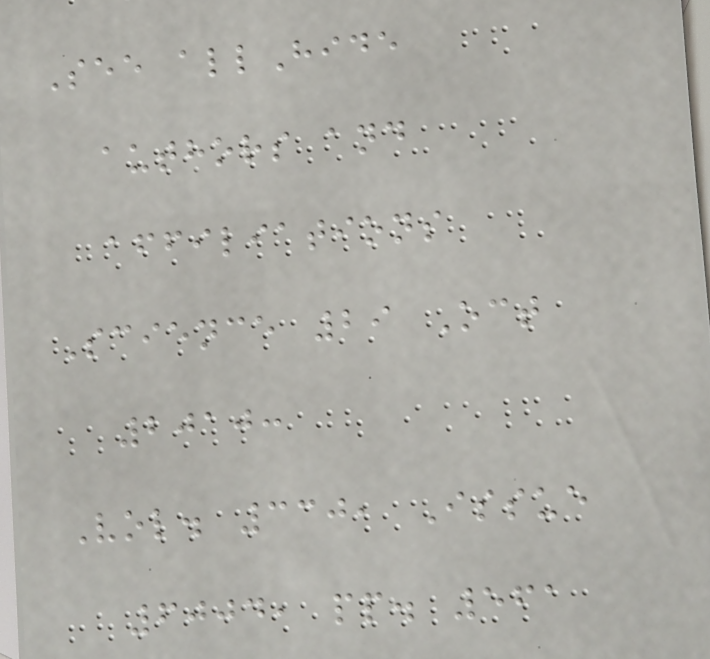See allHide
authors and
affiliations
Science 29 Oct
2010:
Vol. 330, Issue
6004, pp. 561
